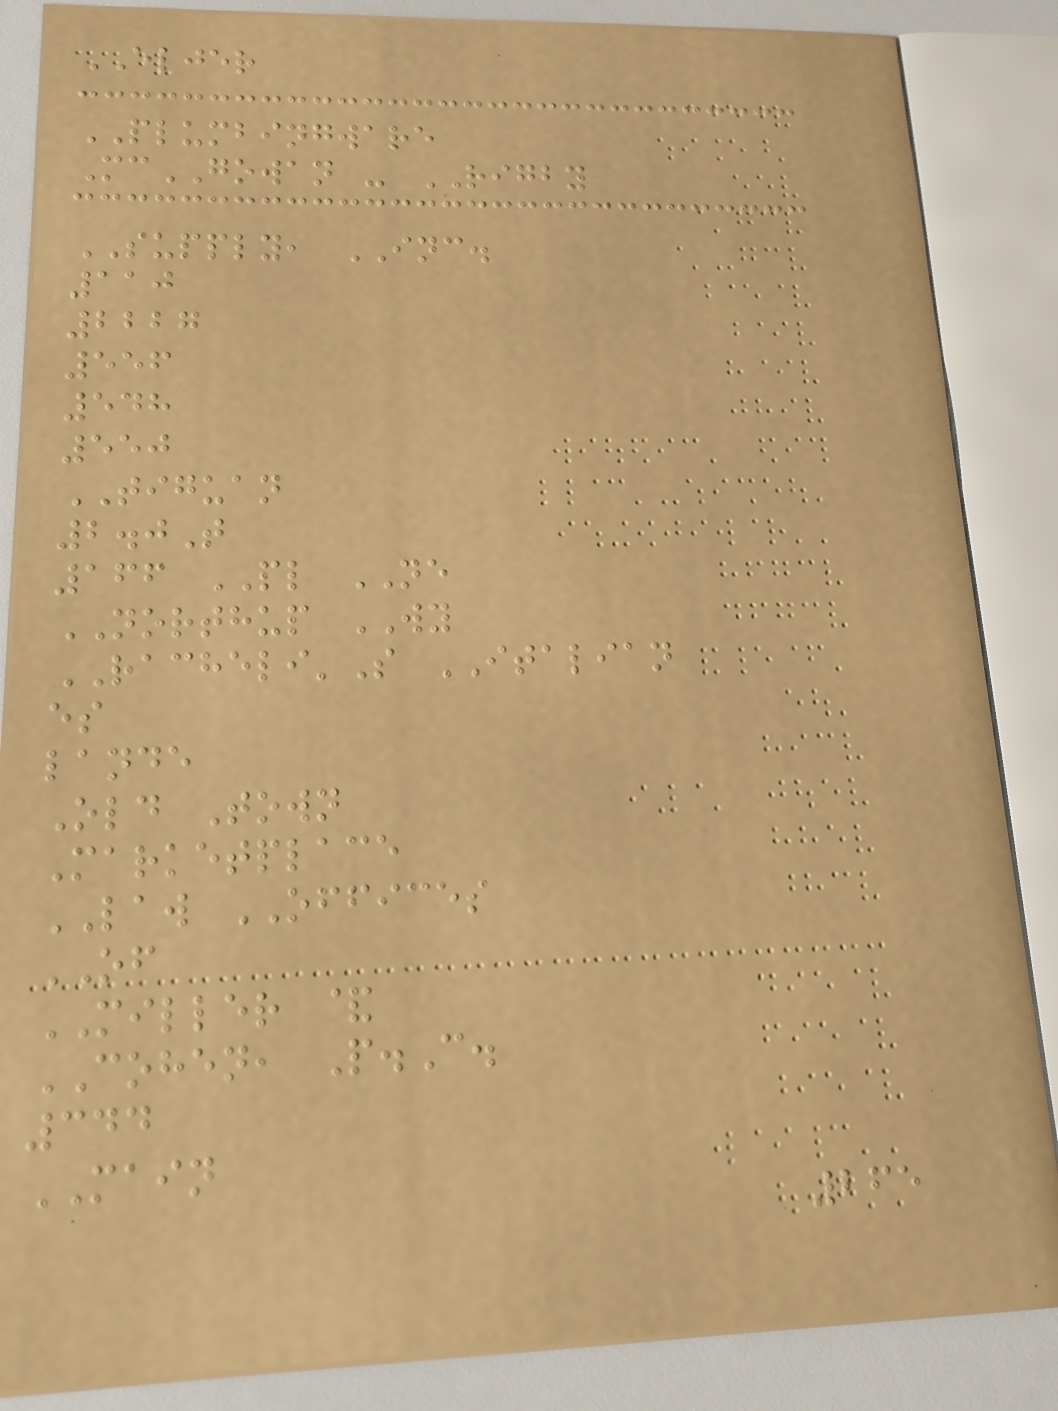ELJER
PLUMBINGWARE
McGOWAN - RIGBY
SUPPLY, INC.
110
2227
556
548
550
TIGUAN
2.0T
166 PL NE
NORTHUP WY
RACHELI'S ITALIAN
es
lande
Old Town
Marketplace
LAW OFFICES
OF
MILLER &
COHEN, P.C.
344
MAIN
265
